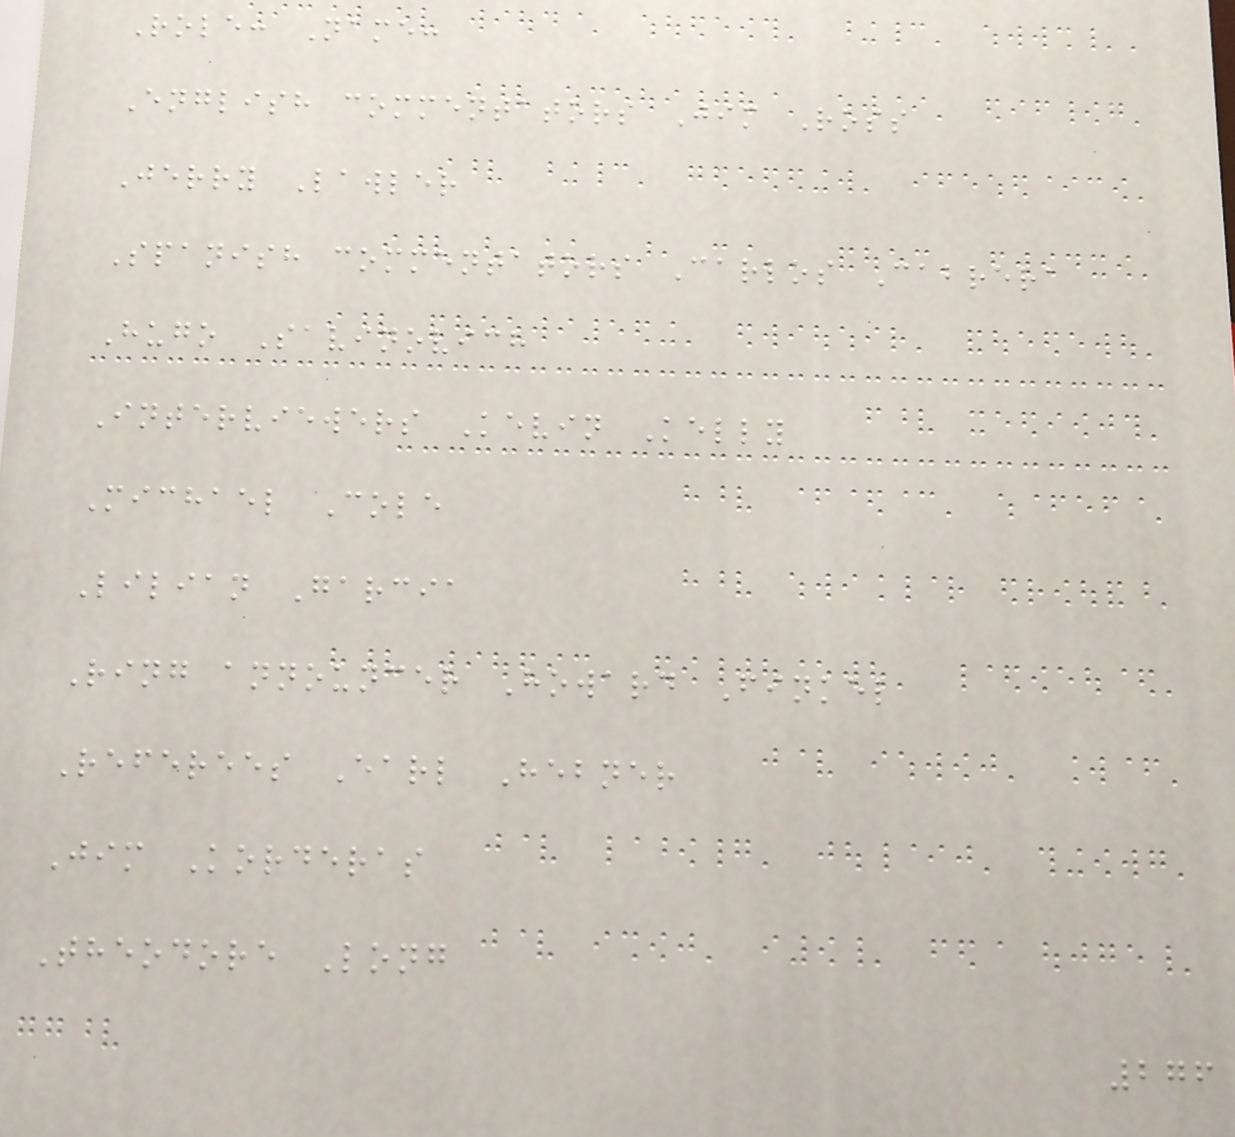Role: Name:
English commentators Jim Ross
Jerry Lawler
Spanish commentators Carlos Cabrera
Hugo Savinovich
Interviewers Kevin Kelly
Michael Cole
Lilian Garcia
Ring announcer Howard Finkel
Referees Earl Hebner
Jim Korderas
Theodore Long
276
